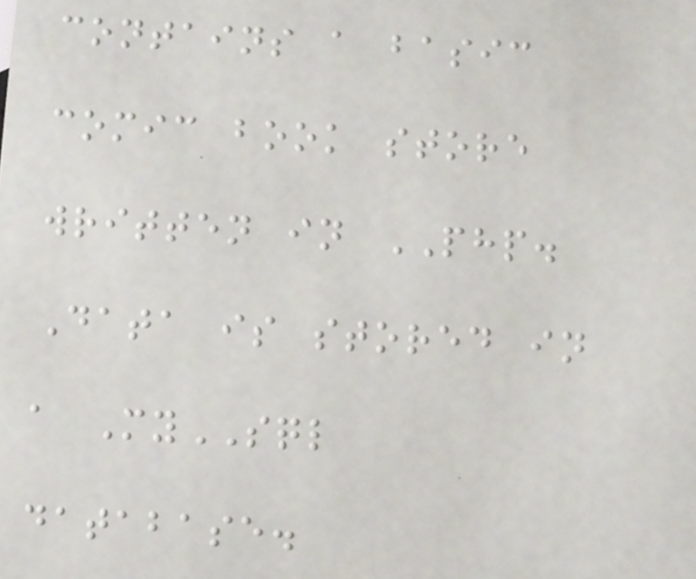contains a basic
comic book store
written in PHP.
Data is stored in
a MySQL
database.
